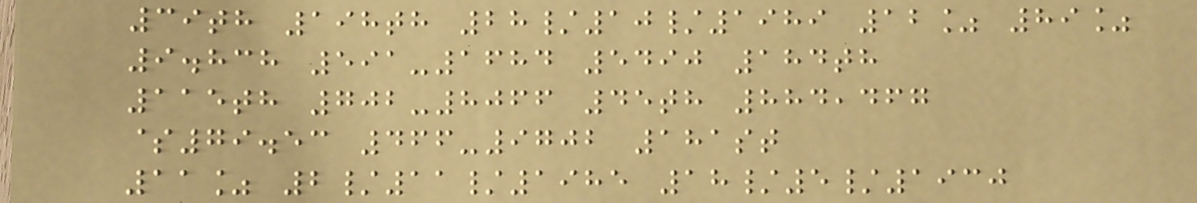39th 198th 28/10/1989 12% 89%
9.838 591-1684 5490 184th
115th 702-8066 45th 884,467
$79.53 466-9702 181st
11% 2/11/1985 18/5/1930
